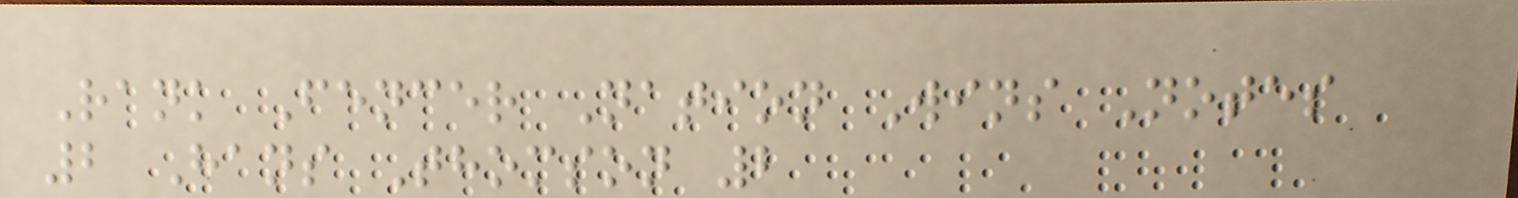Rank Fencer Nation Wins Notes
2 Hans Thomson 2
